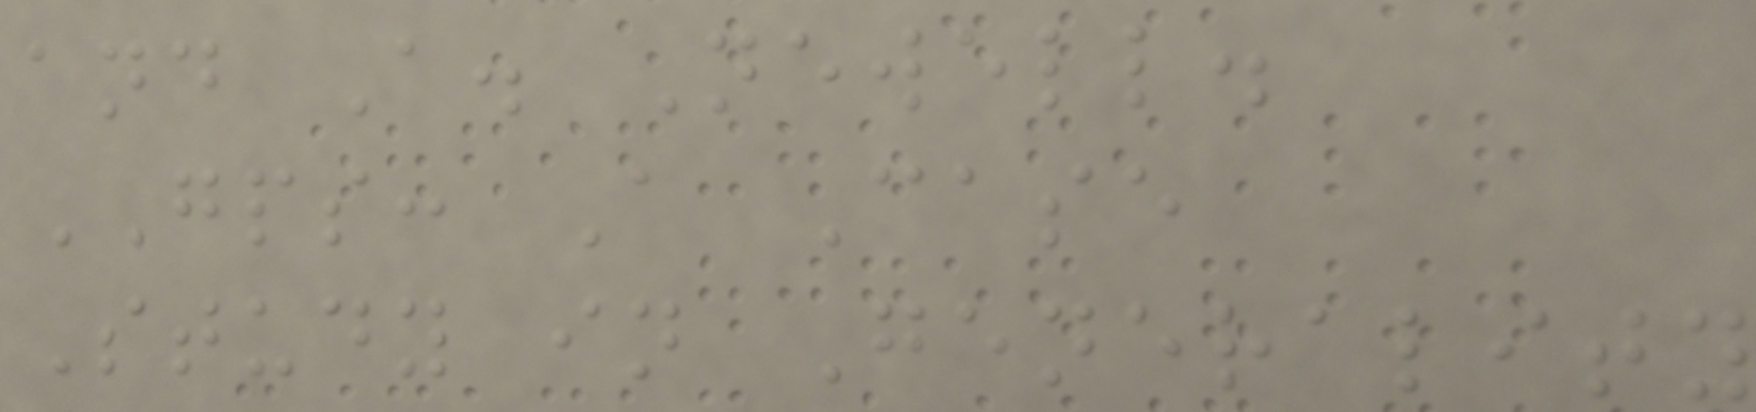and A. Newell.
GPS: A Case
Study in Generality
